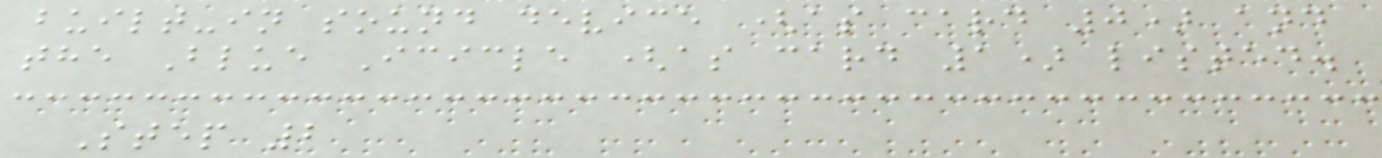built-in sound device (as card 0) and
the Blue Icicle (as card 1) listed.
Step 2
